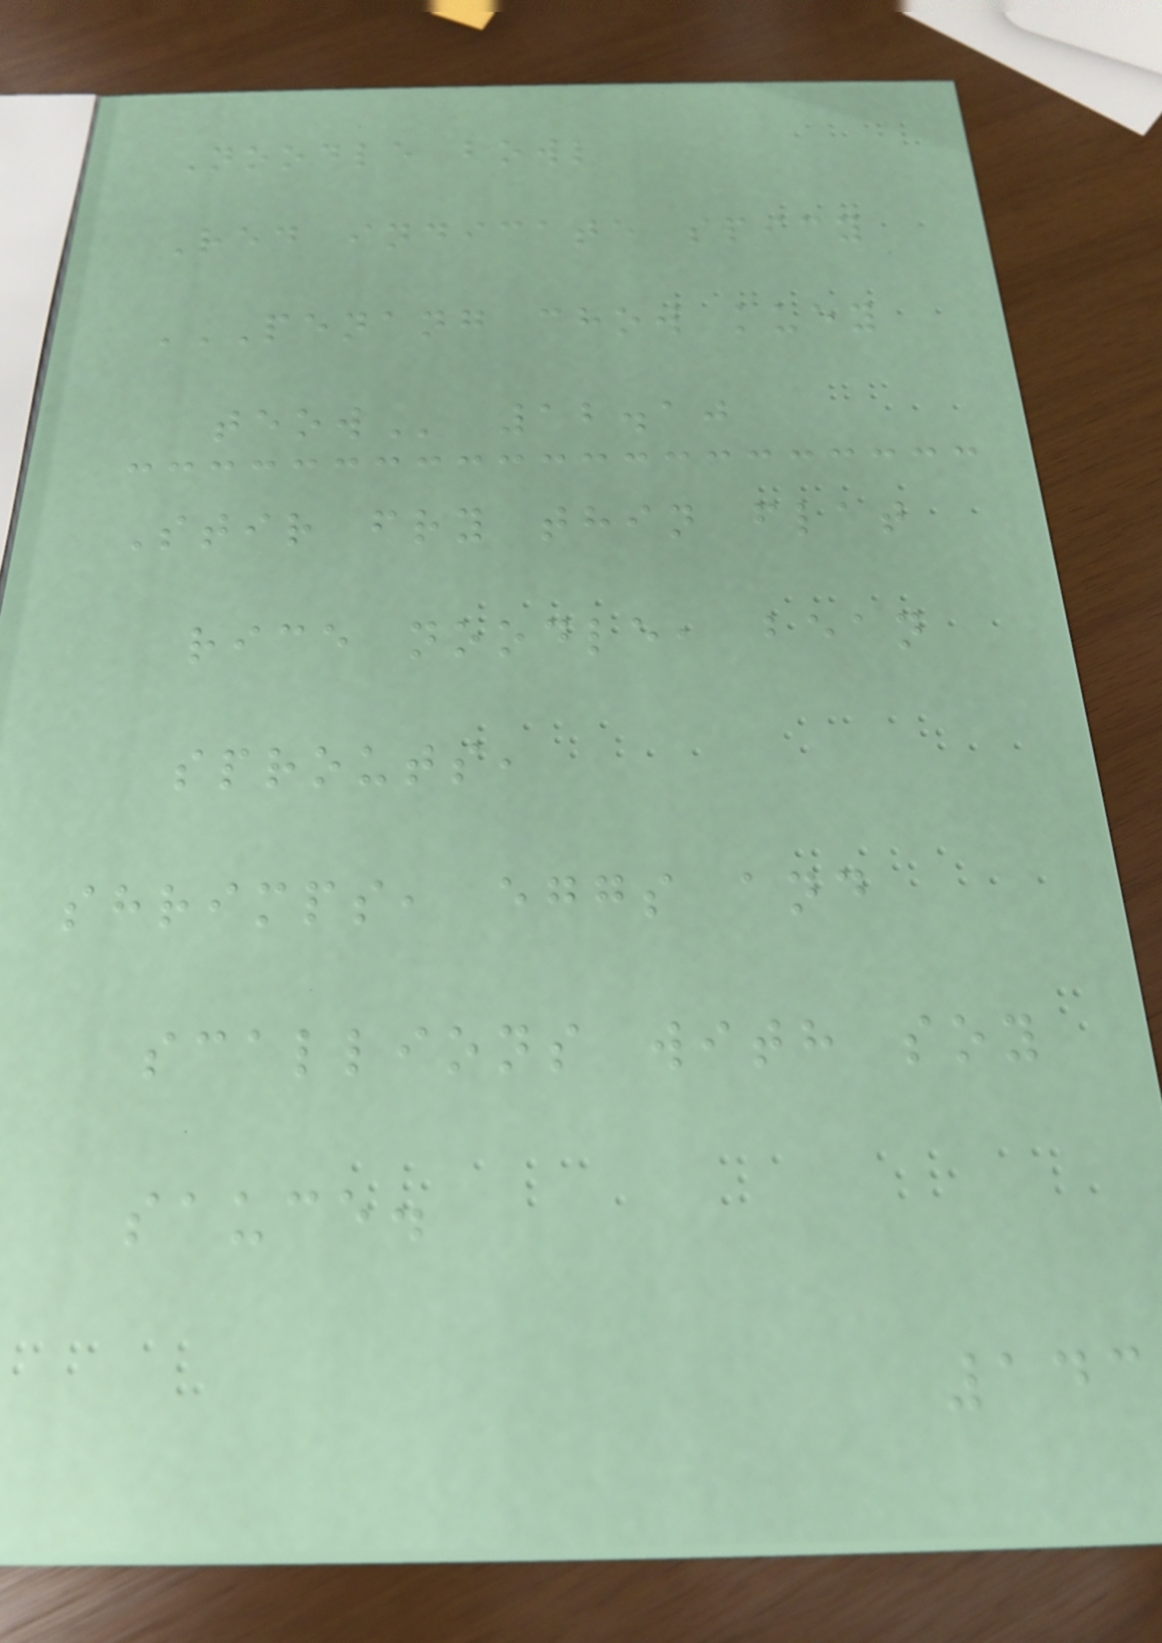Noodle bowl
Red indicate spicy
PENANG CHOW KUEY
TEOW 12.10
Stir fry thin flat
rice noodle, bean
sprouts,
shrimps, eggs and
scallions with soy
sauce.
143
